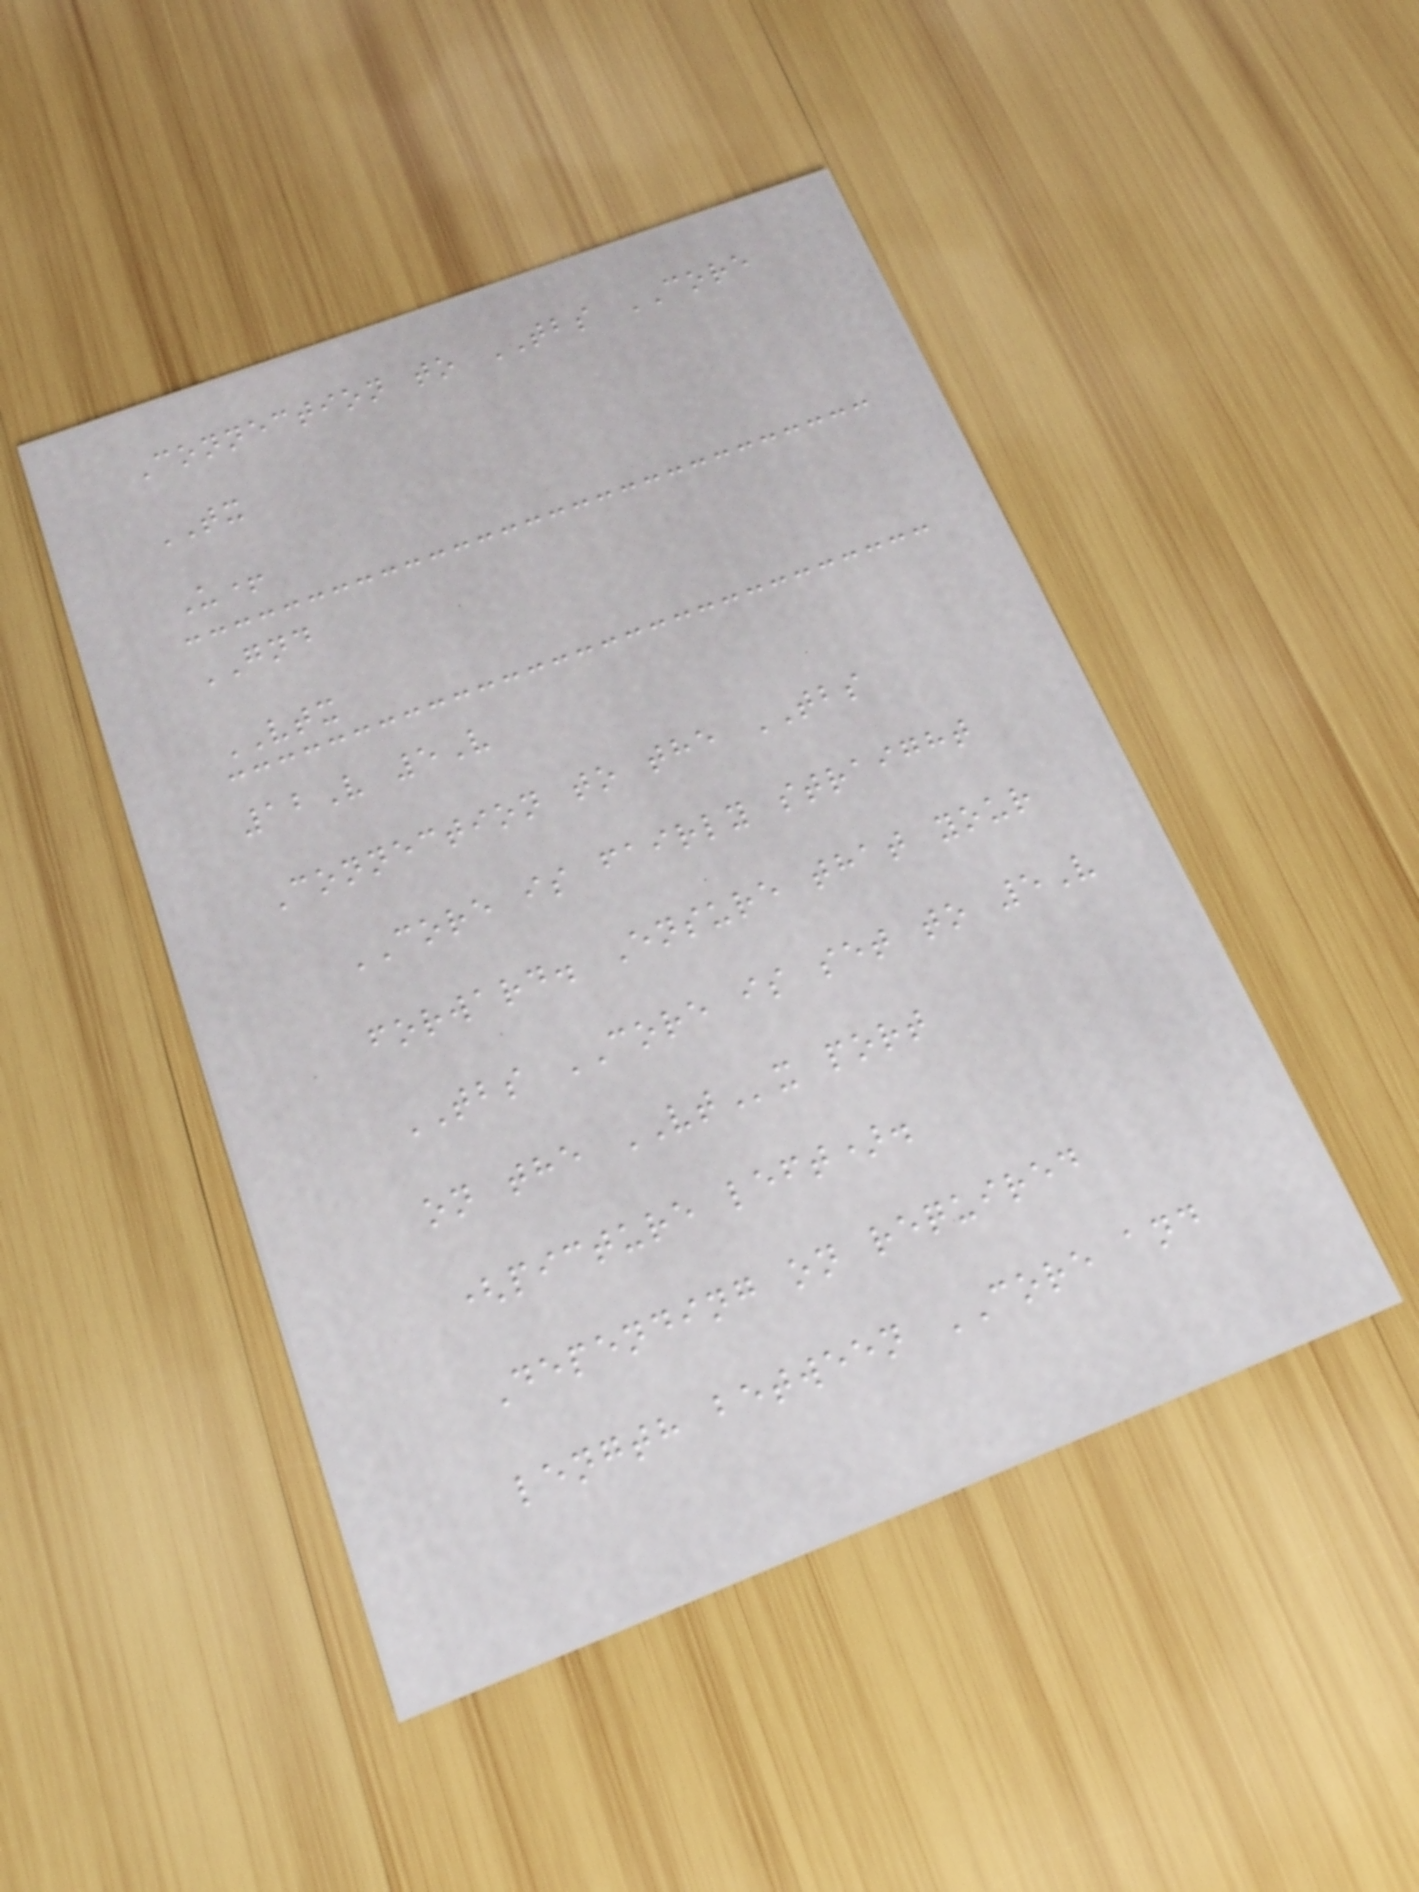Connection to TBS CORE
TX
U+
GND
VTX
12V 5V
Connection to the TBS
CORE is fairly straight
forward. Ensure that your
TBS CORE is set to 5V
on the VTx port
(picture left).
Depending on required
length between CORE and
